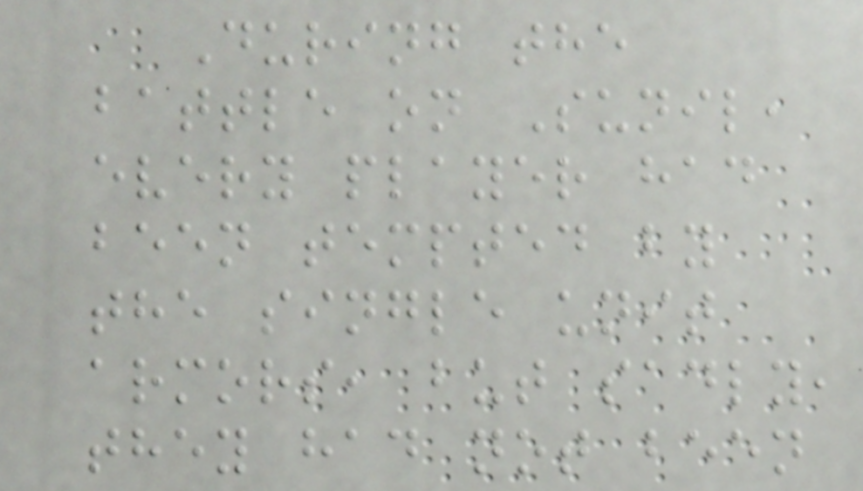During the
battle on Sunil,
every player had
been tempted by
the single unit
armors, but sadly,
they had not been
